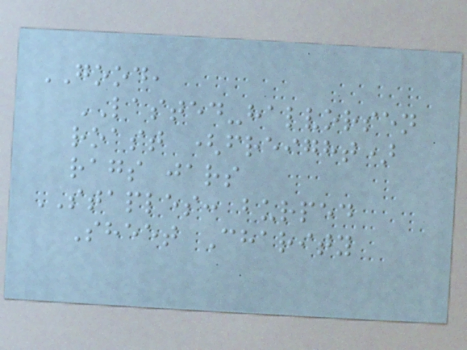GOOD,
LASTED-halvorsen
roast (freight)
rags jars
STAPLES: burped
Sheet Charity
